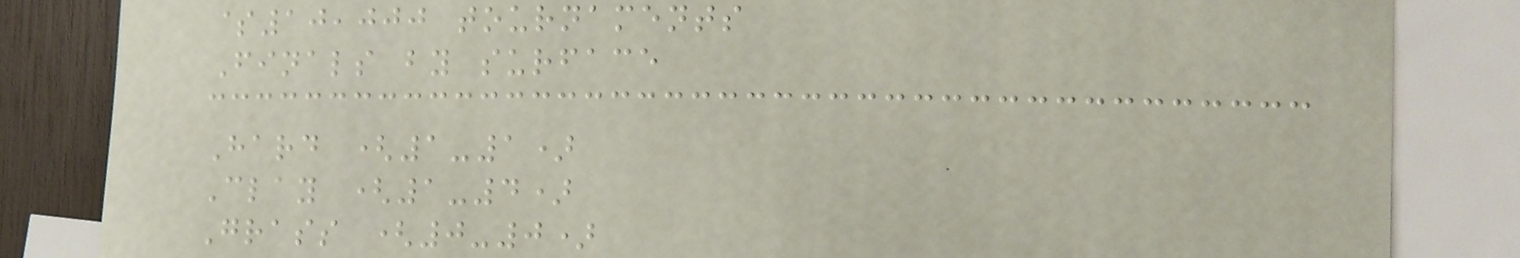$10,000 tournaments
Finals by surface
Hard (1-1)
Clay (1-4)
Grass (0-0)
